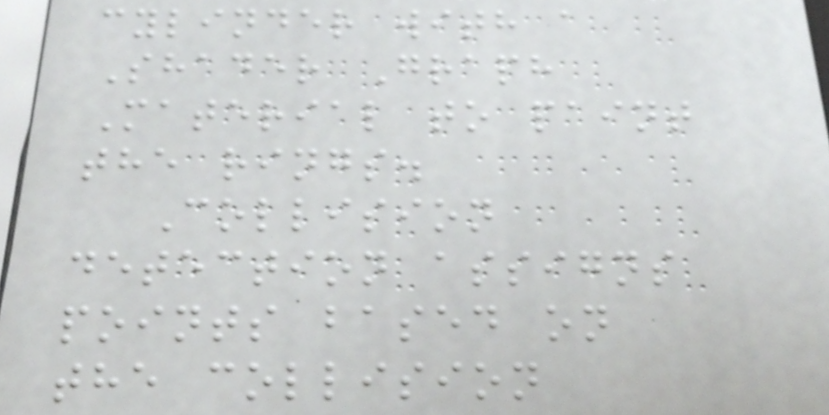cylinder with a
Shader Graph
Material to paint
the rings.
Collision
detection assigns
points based on
the collision
